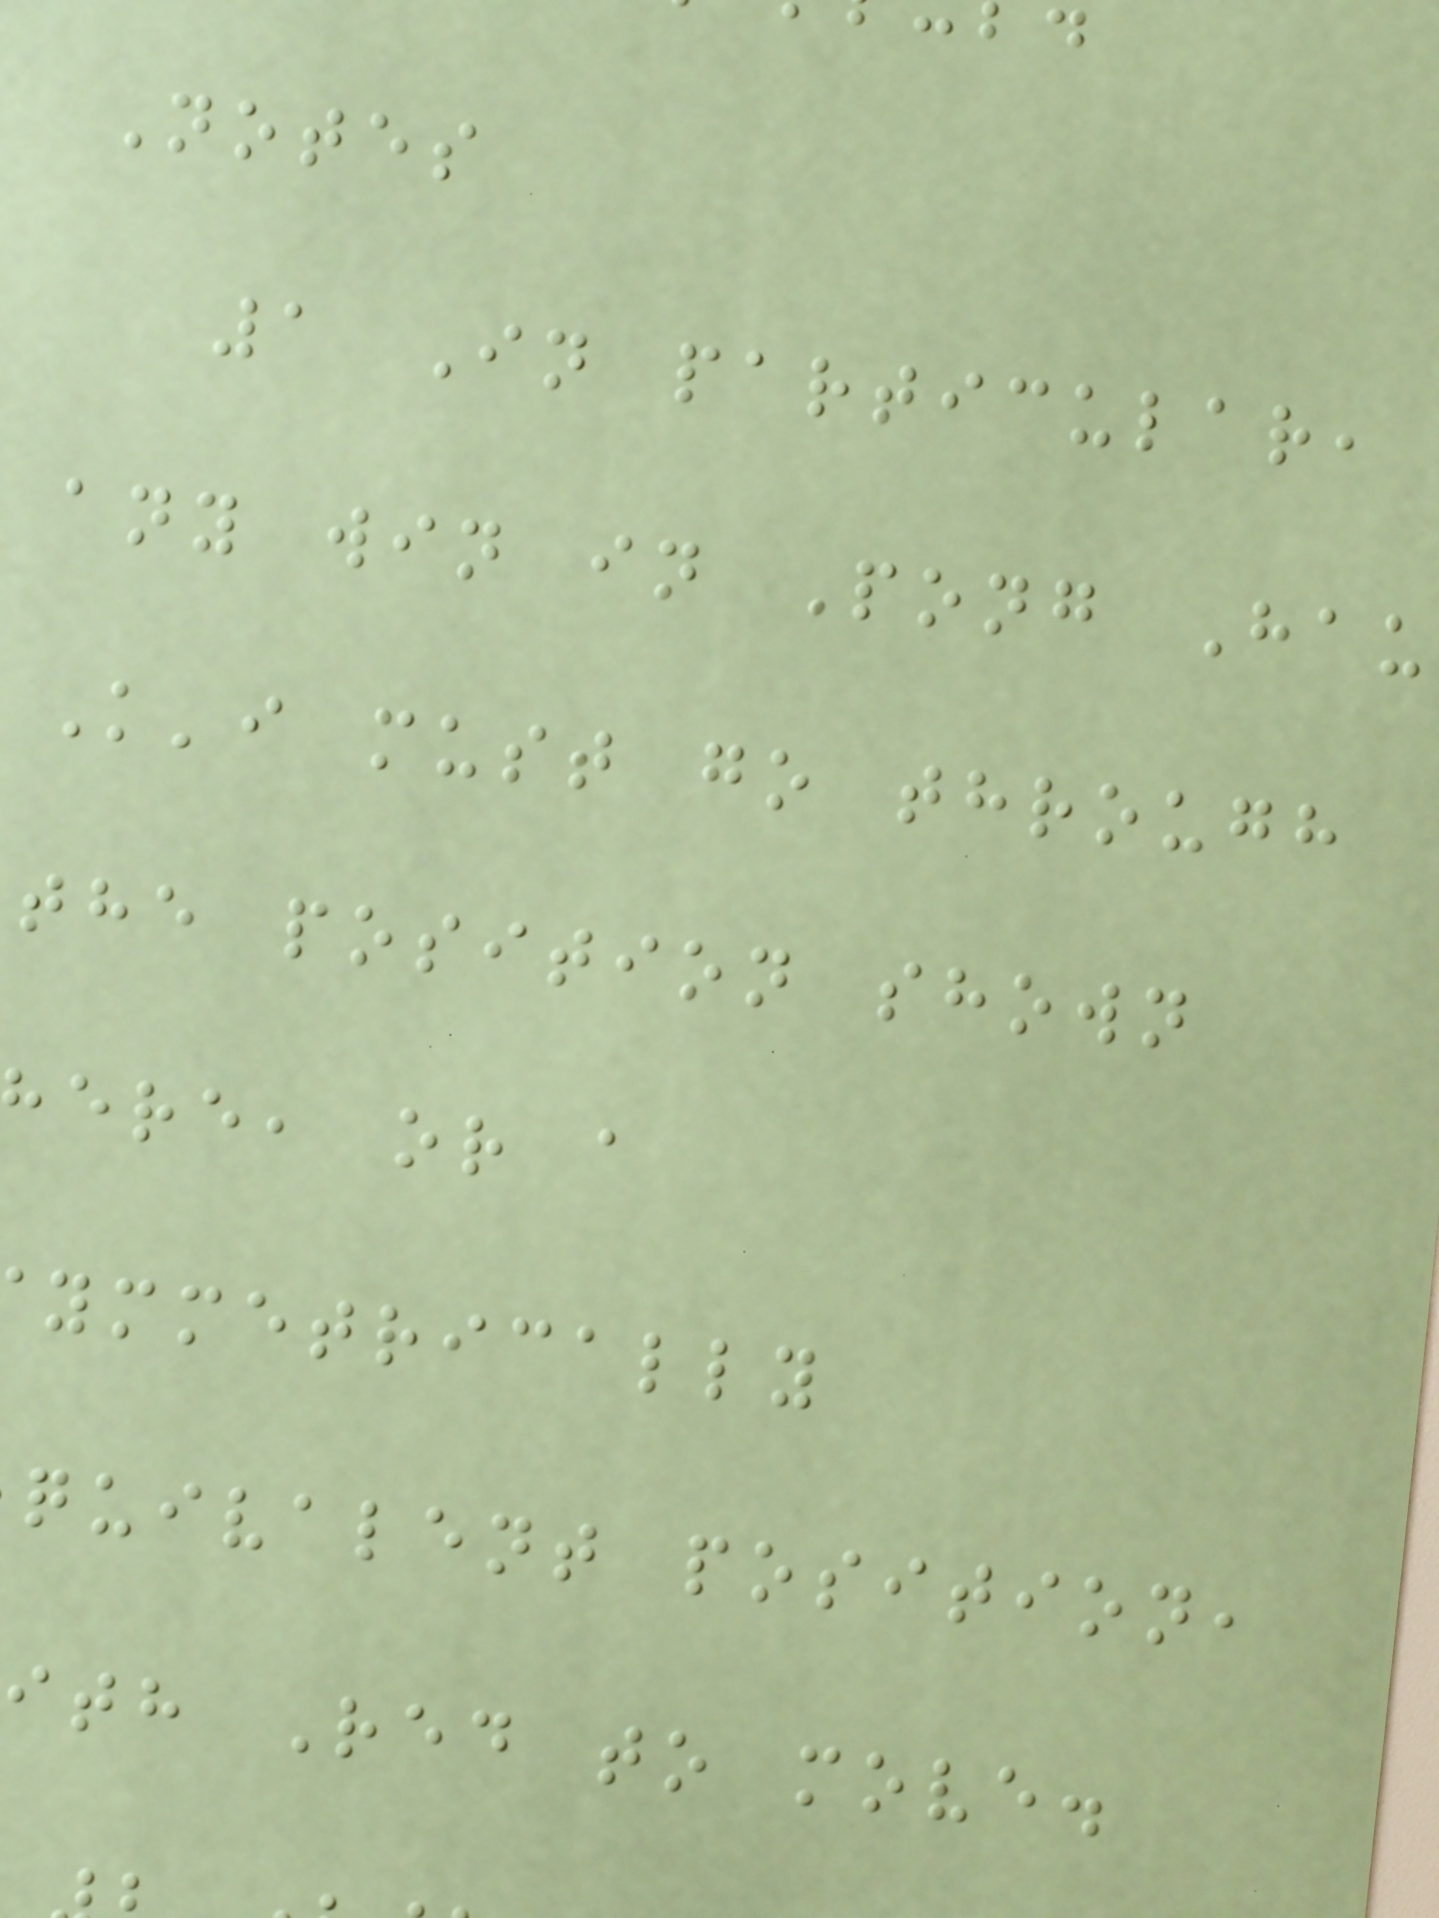Notes
1 In particular,
any win in Pong Hau
K'i must go through
the position shown
ere, or a
ymmetrically
quivalent position,
ith Red to move.
